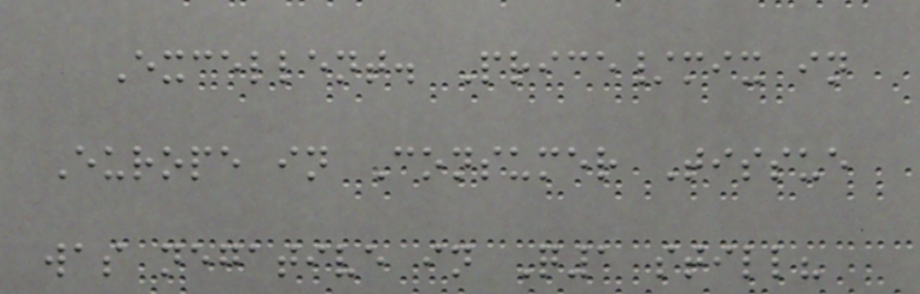Excellent. Price/mix in
Europe in Consumer Tissue
was negative in Q1 still?
